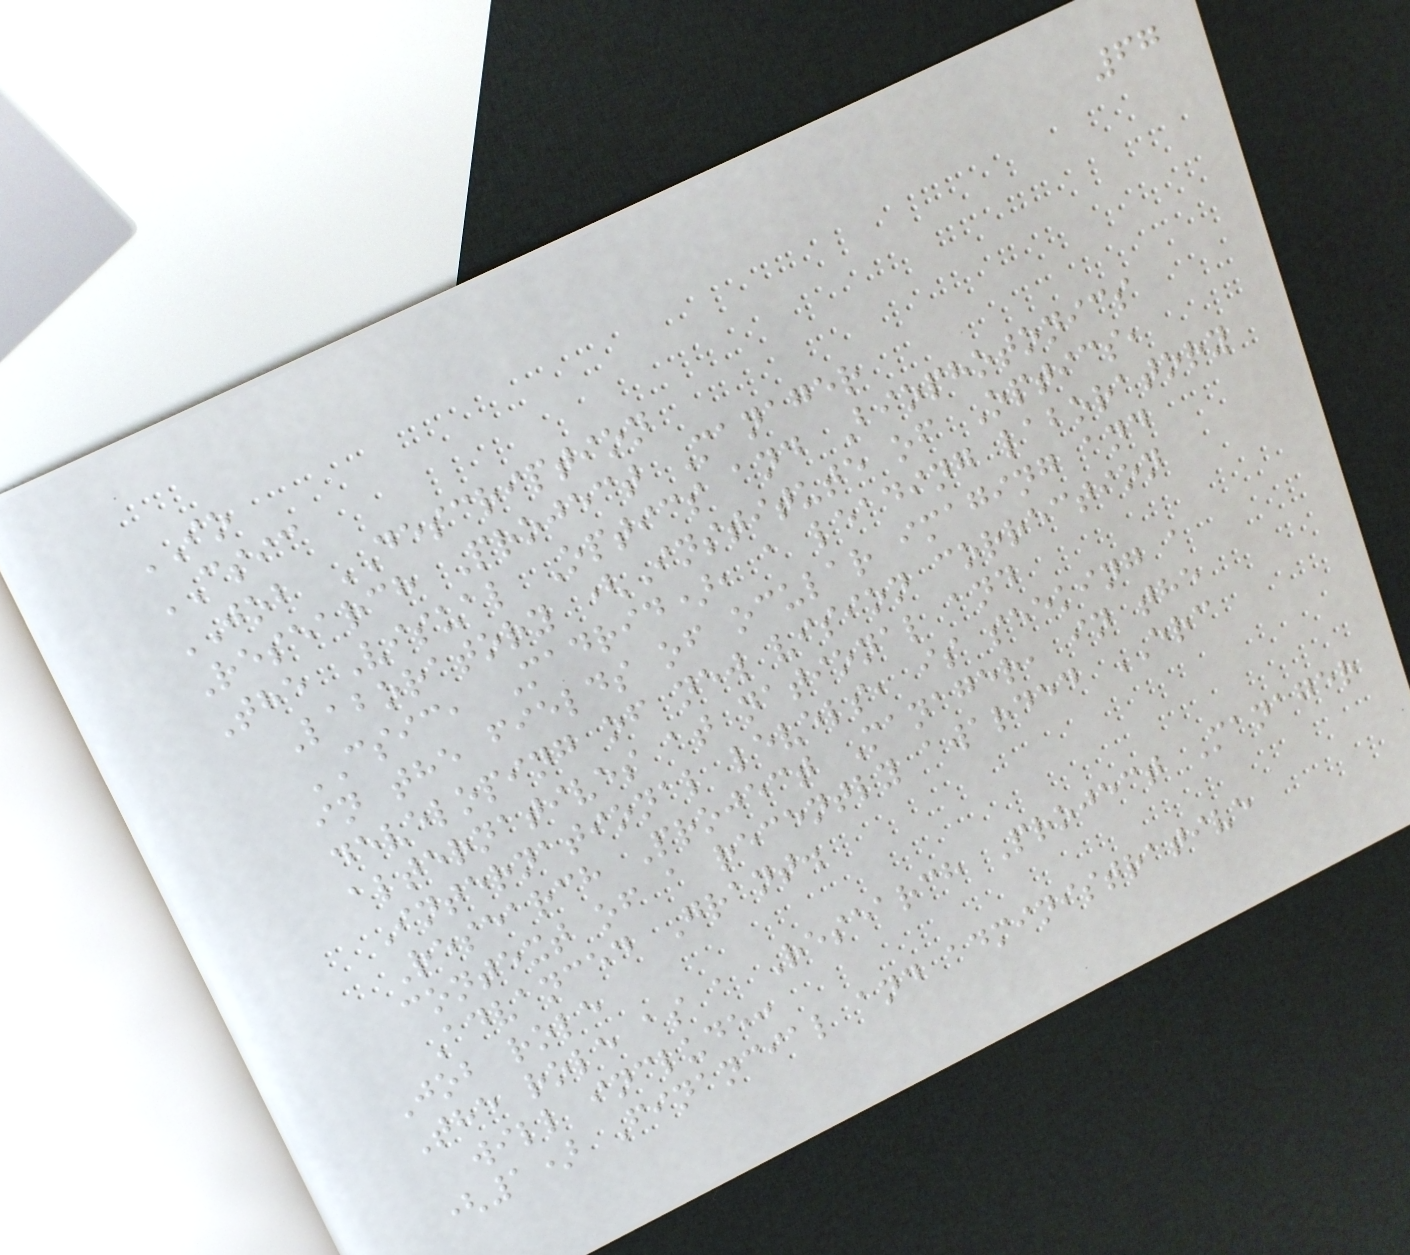67
IO
CSIC
JOB DESCRIPTION
Research Project Manager
The Visual Optics and Biophotonics
Laboratory (Institute of Optics,
CSIC, Madrid), a leading laboratory
in the fields of ocular imaging and
developing of new vision correction
alternatives at national and
International levels, is seeking a
Research Project Manager, in the
context of a recently awarded ERC
Advanced Grant.
Job role
The role as a Research Project Manager
will include:
(1) Financial and administrative
